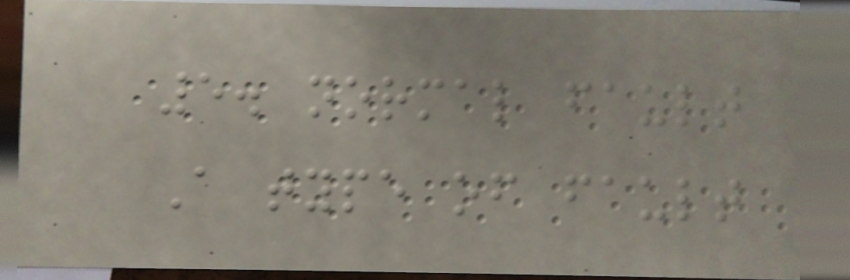5. normal fault
A type of fault
